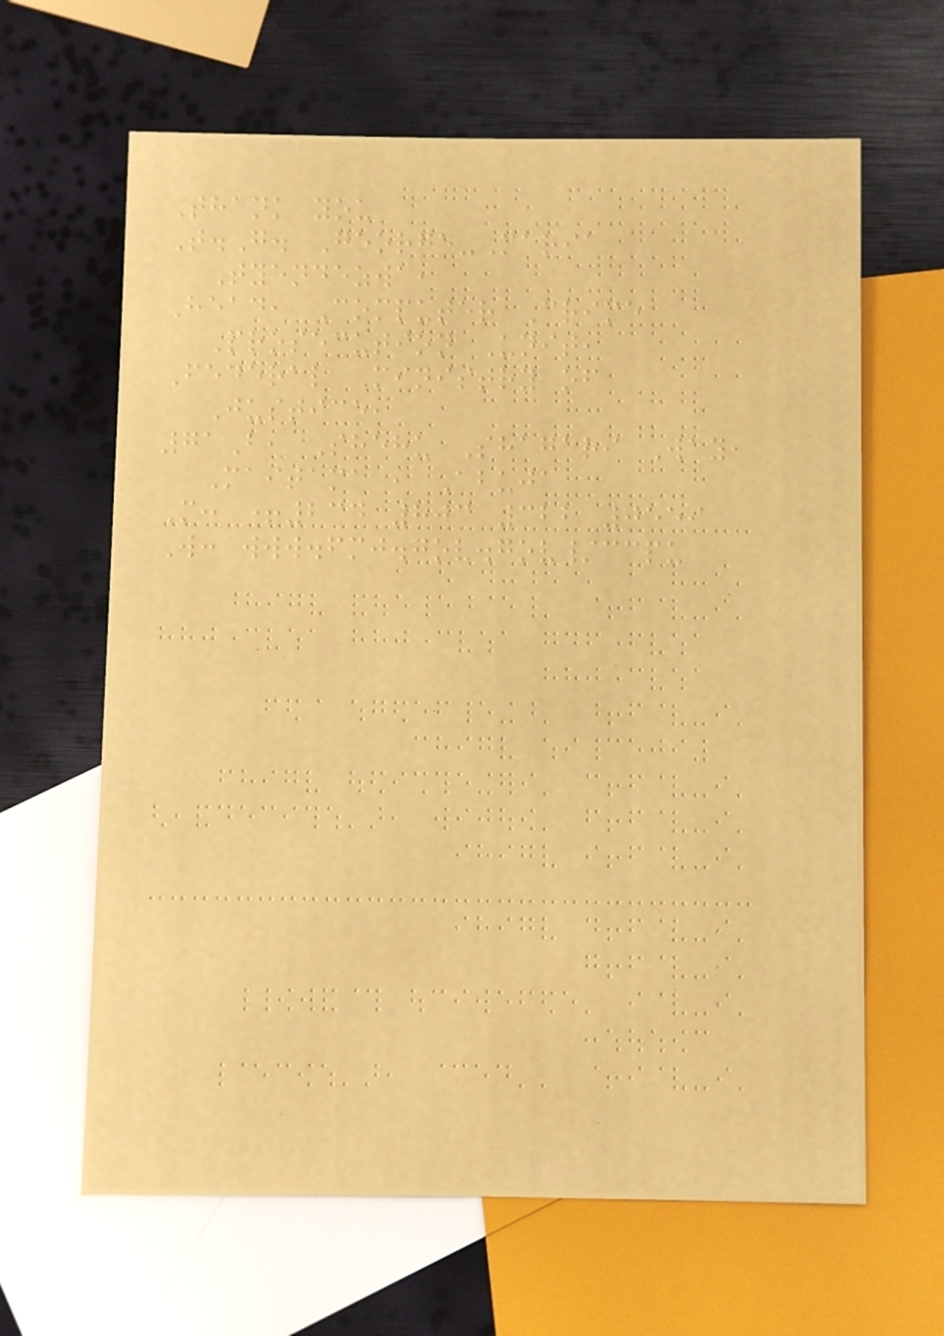Thank you
T.G. George-Maria
Tyendezwa,
Head, Computer Crime
Prosecution Unit,
Federal Ministry of
Justice,
71B, Shehu Shagari Way,
Maitama , Abuja
M: +234 803 322 0559
W: www.fmj.gov.gov/ccpu
